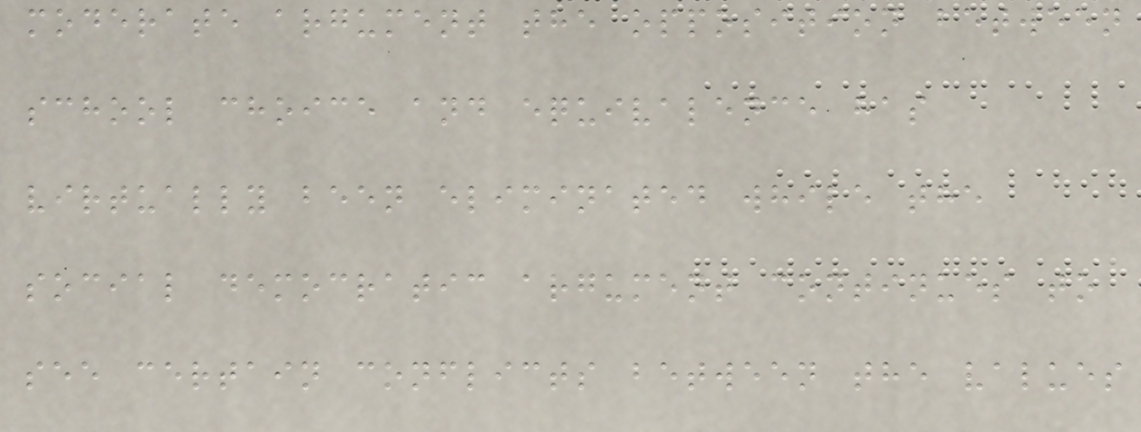moderate argument the opposition between
school choice and equivalence has
virtually been eliminated while the
social democratic argument continues to
see certain conflicts between the values
